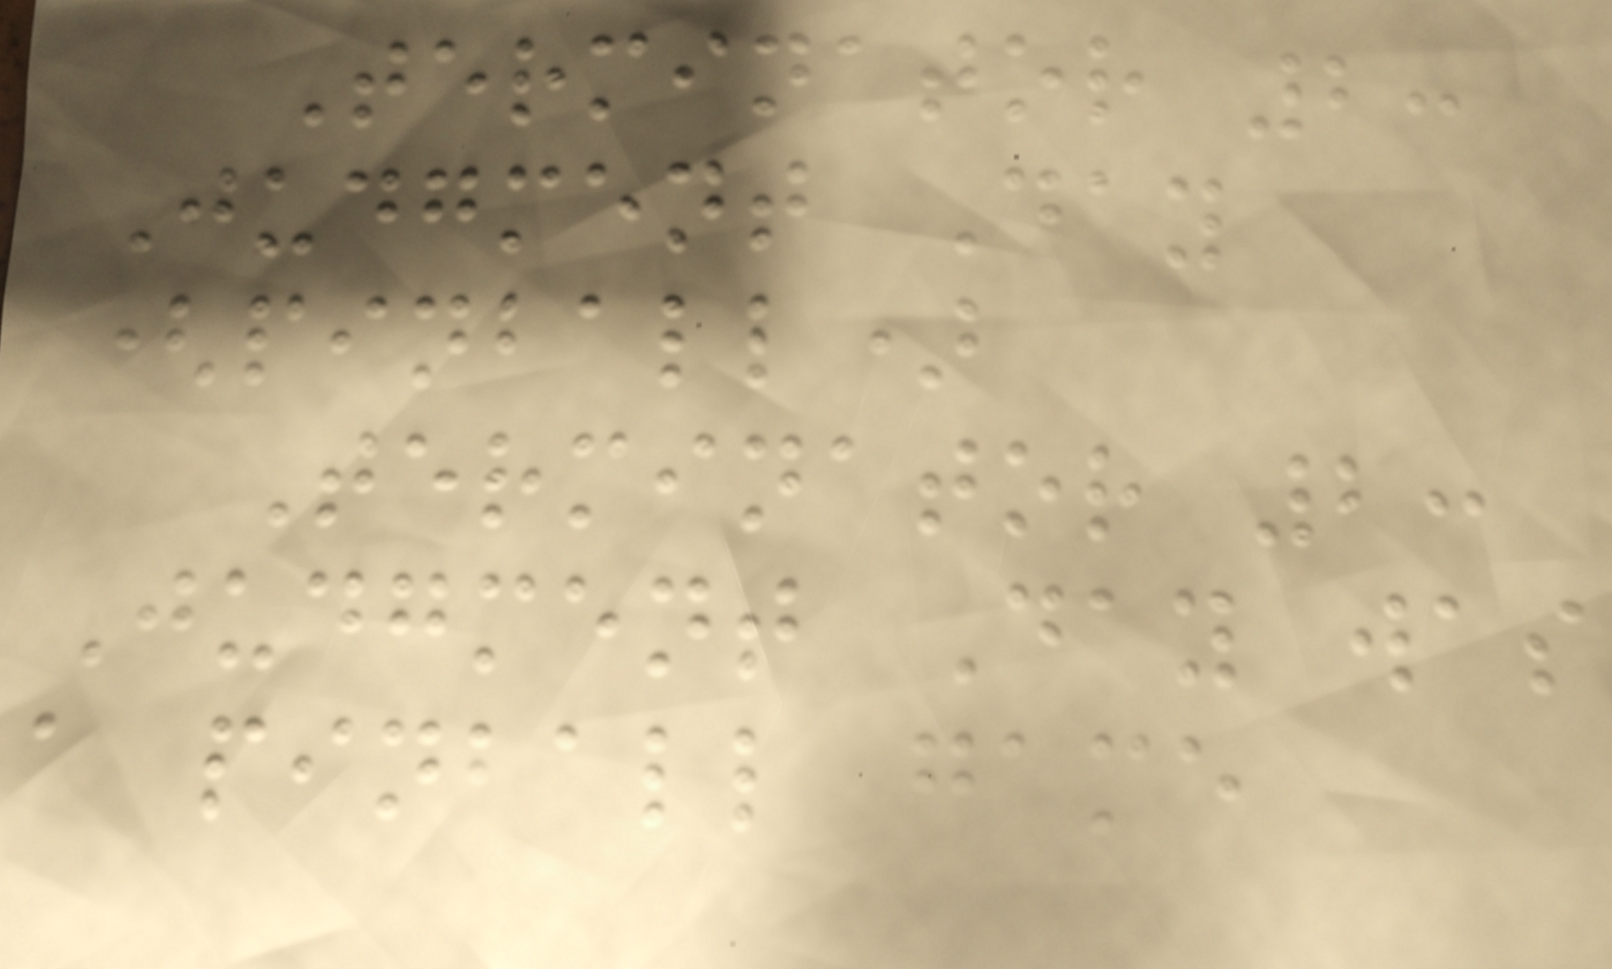Terminator 2:
Judgment Day
(pinball)
Terminator 2:
Judgment Day was
a pinball game
